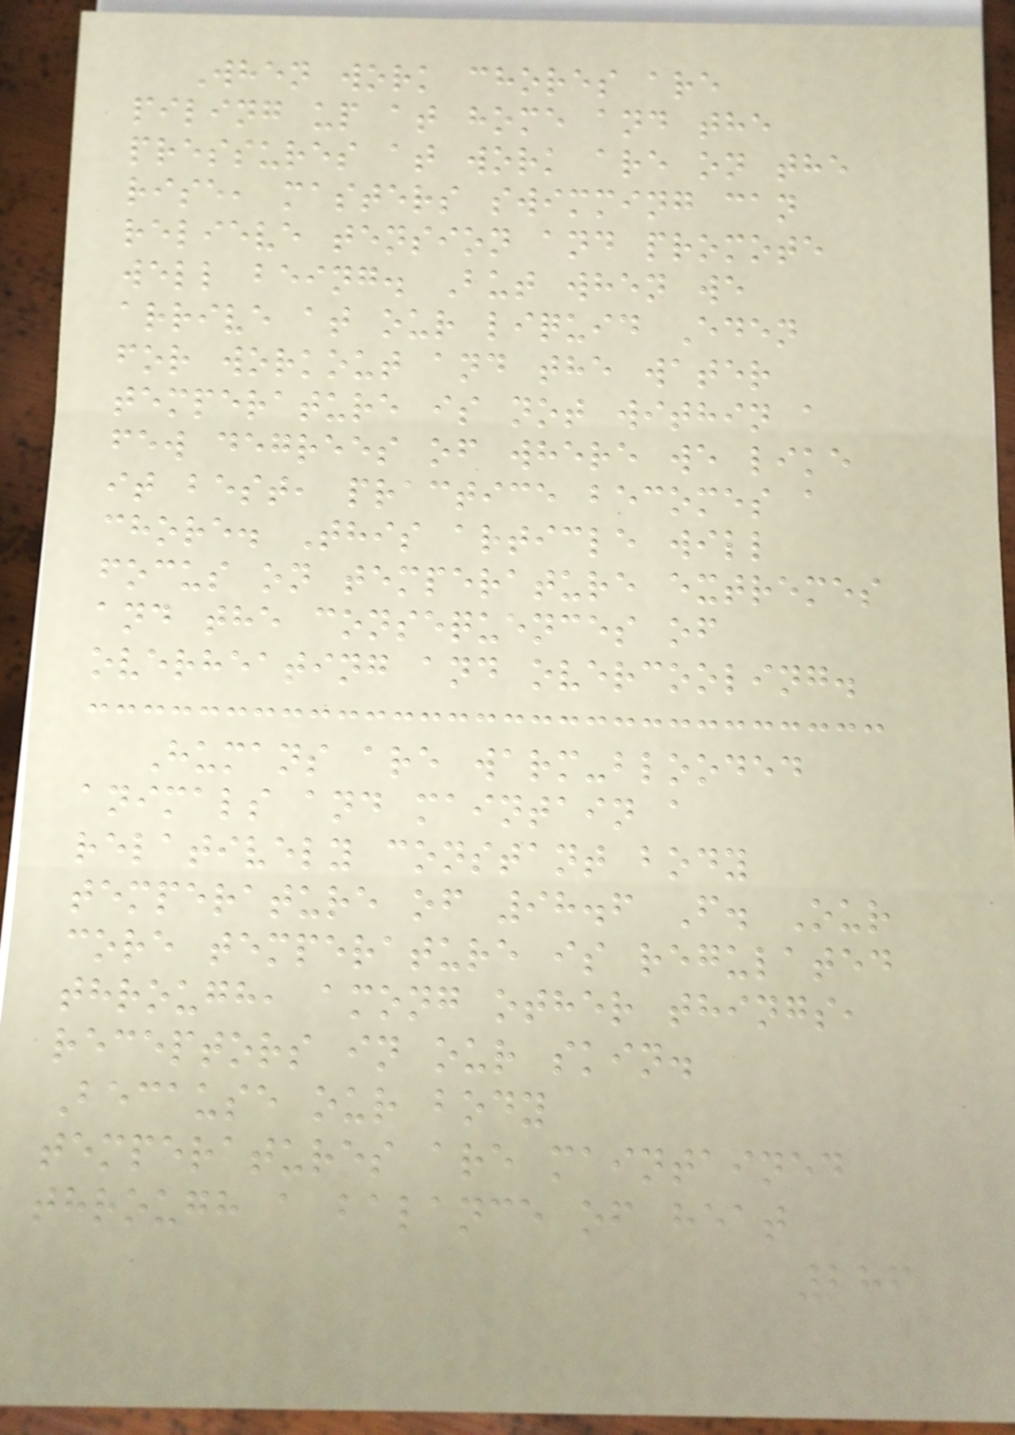When work chores are
piling up at home and the
pressures at work are on the
rise, masters swimming can
relieve tension and promote
well being. But when we
arrive at our liquid Eden
for workout and the water
temperature is not within a
few degrees of where we like
it best, practice becomes a
chore. This article will
focus on temperature extremes
and the consequences of
overheating and overcooling.
Humans are warm-blooded
animals and maintain a
relatively constant body
temperature of 98.6 F. Our
core temperature is regulated
through, among other things,
receptors in our skin.
Because our body
temperatures are maintained
through a balance of heat
286
